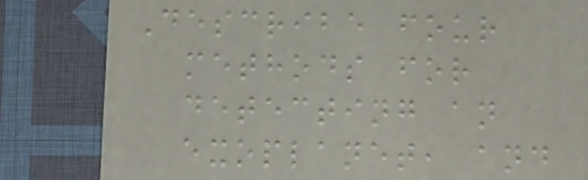Describe four
methods for
detecting an
exoplanet, and
